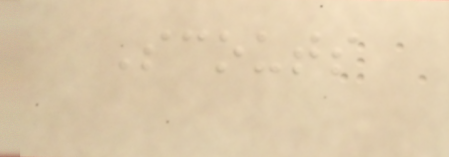Scouts
